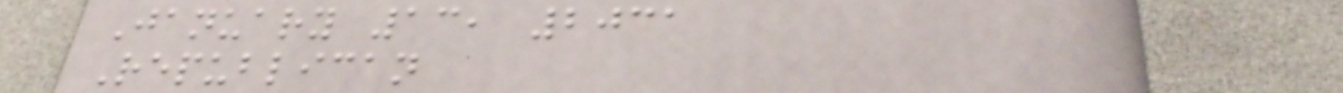January 13, 2031
Republican
